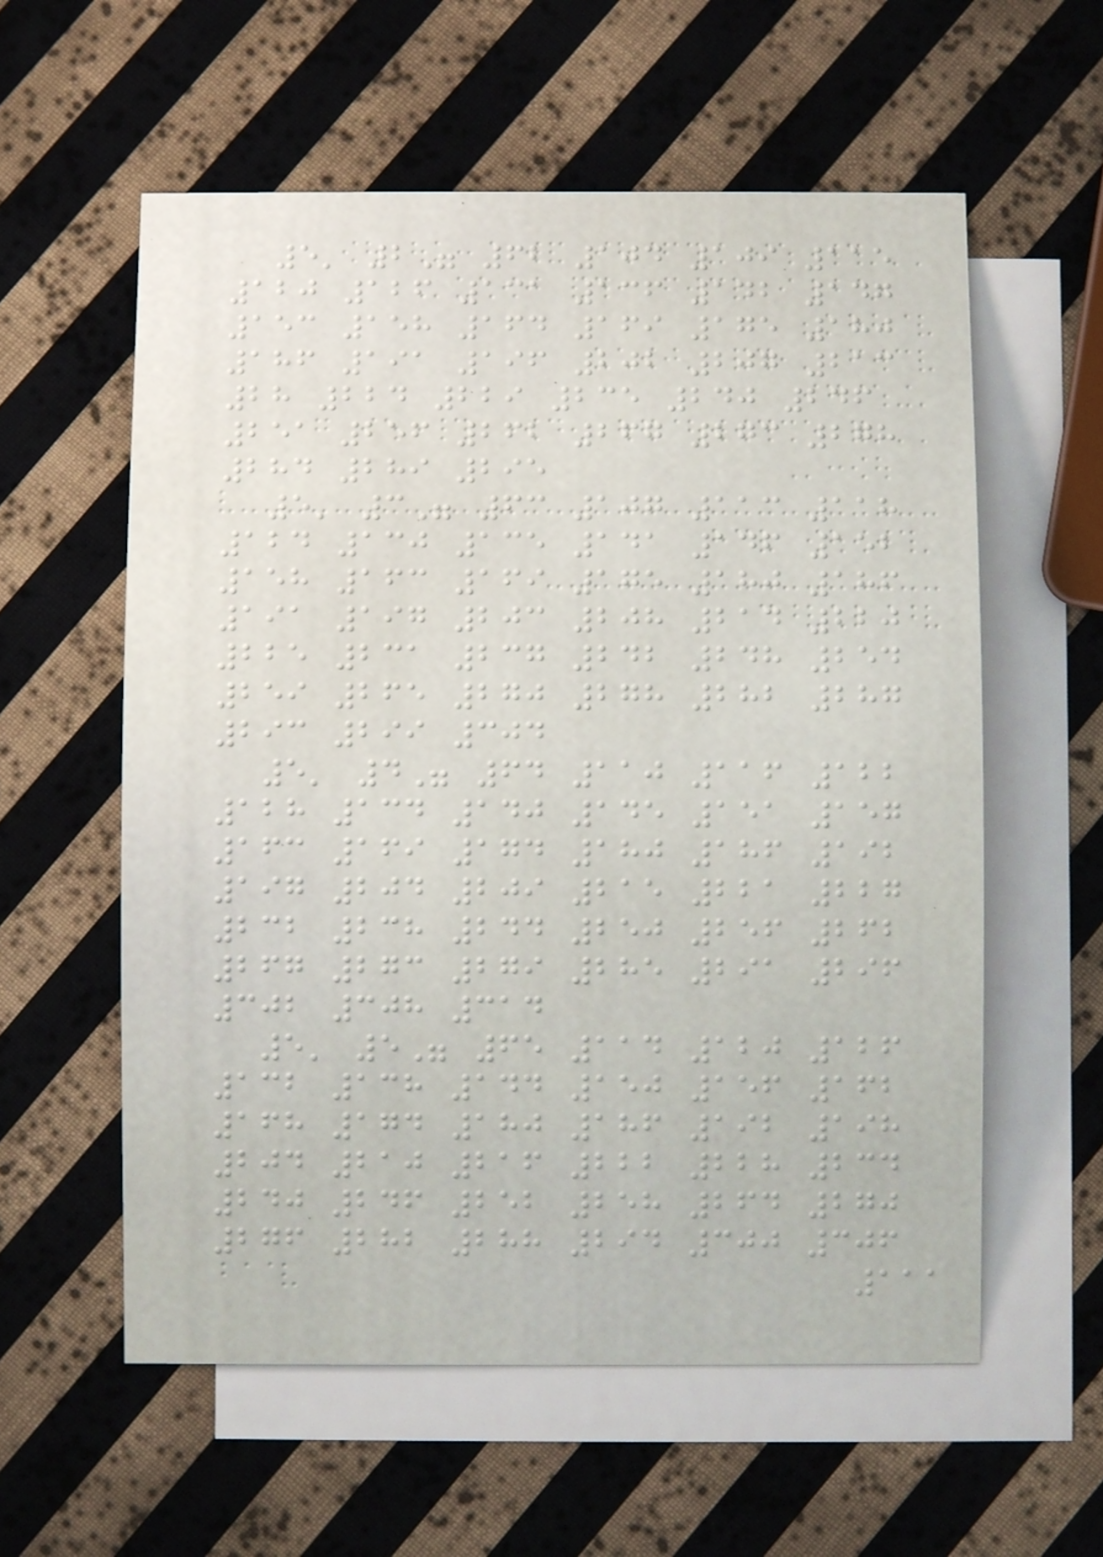5' 2" 62 104 109 115
120 126 131 136 142 147
153 158 164 169 175 180
186 191 196 202 207 213
28 224 229 235 240 246
251 256 262 267 273 278
284 289 295
5' 3" 63 107 113 118
124 130 135 141 146 152
158 163 169 175 180 186
191 197 203 208 214 220
225 231 237 242 248 254
259 265 270 278 282 287
293 299 304
5' 4" 64 110 116 122
128 134 140 145 151 157
163 169 174 180 186 192
197 204 209 215 221 227
232 238 244 250 256 262
267 273 279 285 291 296
302 308 314
5' 5" 65 114 120 126
132 138 144 150 156 162
168 174 180 186 192 198
204 210 216 222 228 234
240 246 252 258 264 270
276 282 288 294 300 306
111
